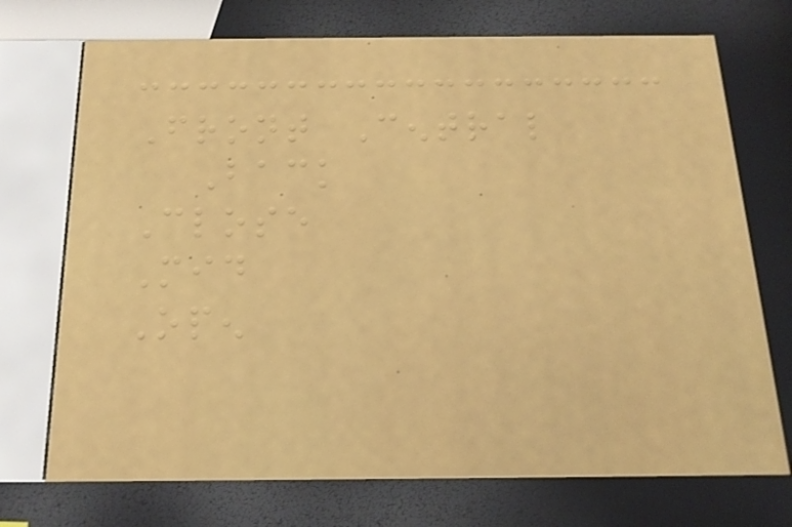Front Central
Back
Close
Mid
Open
